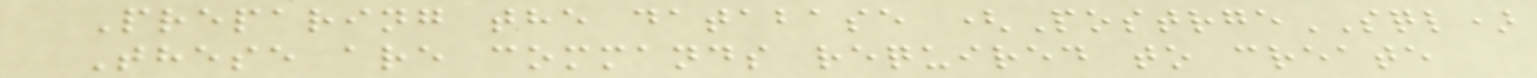Preparing the database (PostrgeSQL)
These are commands required to create
